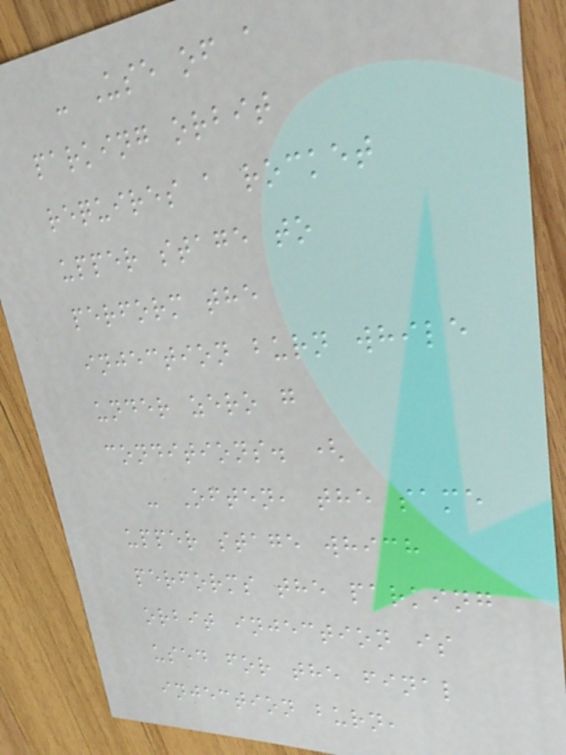- Use of a
parking orbit
requires a rocket
upper stage to
perform the
injection burn while
under zero g
conditions. (
- Often, the same
upper stage which
performs the parking
orbit injection is
used for the final
injection burn,
